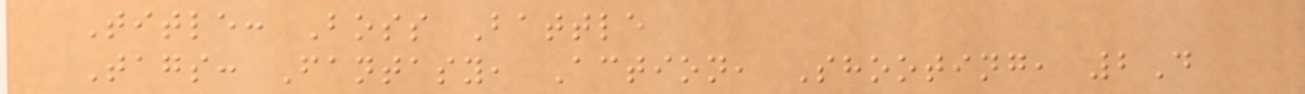Title: Boss Battle
Tags: Fantasy, Action, Shooting, 2D
